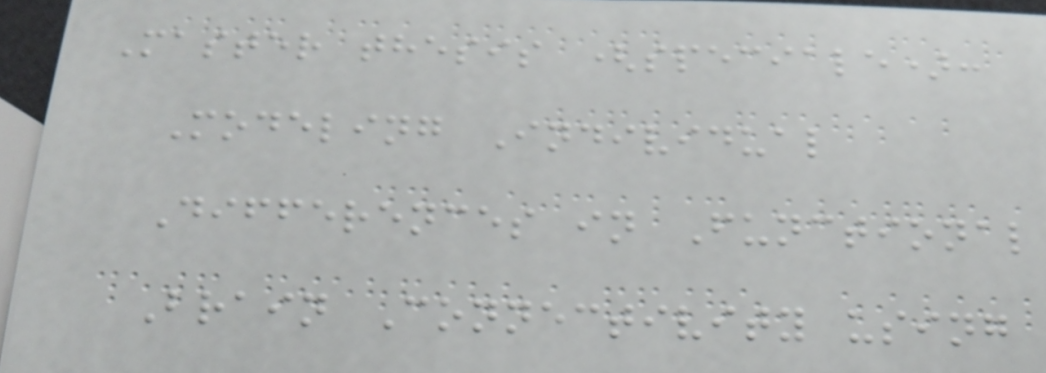Master thesis (speciale):
Modeling Individual
Differences in Functional
Brain Connectivity using
